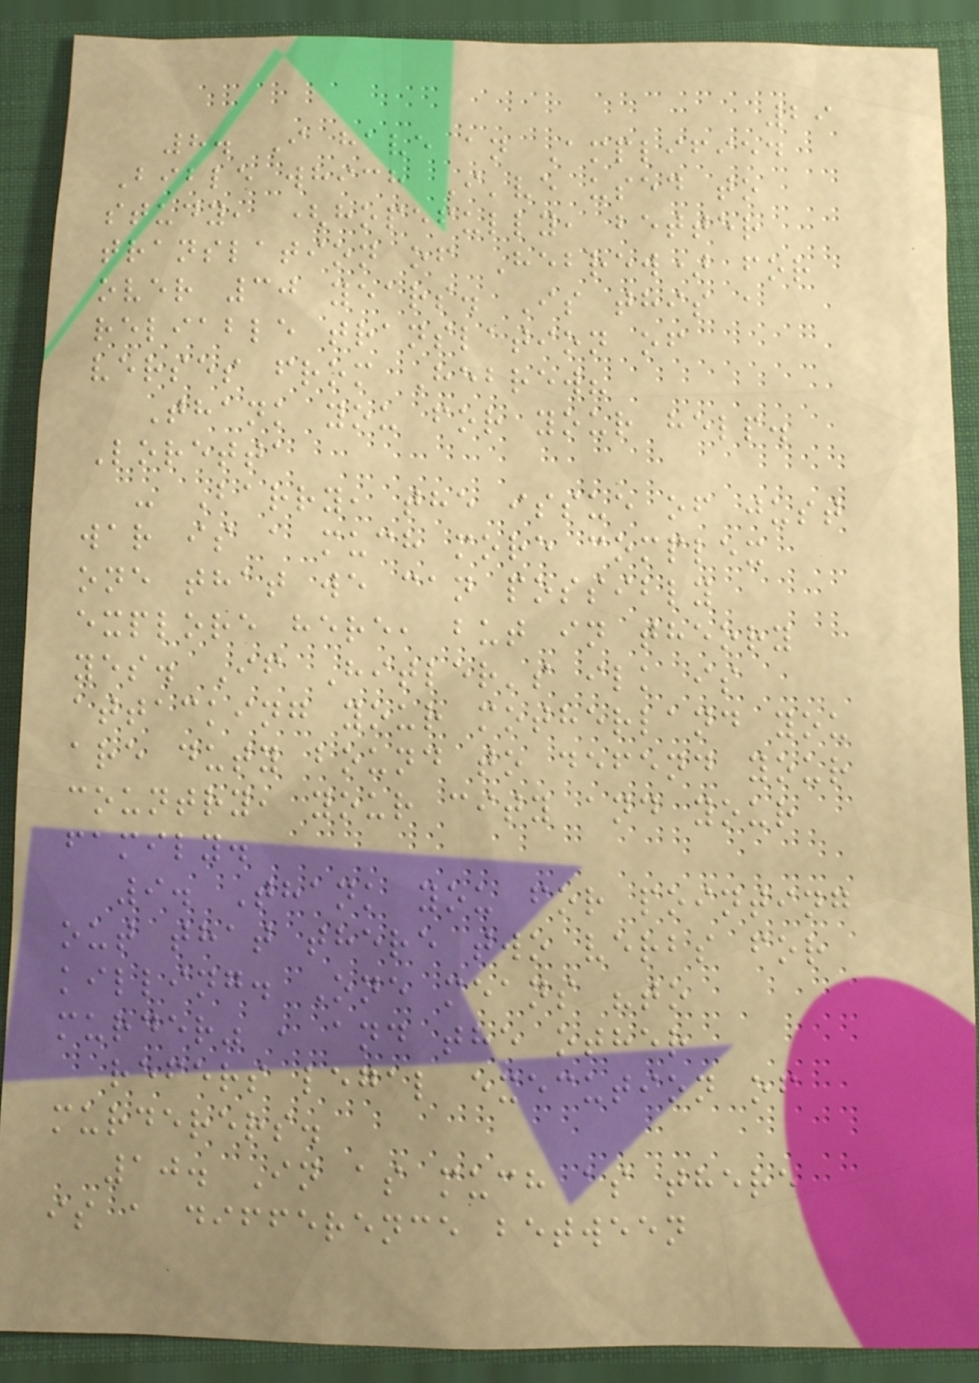29
8. I have an Amplified
Bible which I've used to
study, (hopefully, better
translation of Hebrew) for
over 30 years. Is this a
reliable translation of
verses from Hebrew?
Thank you for your help.
Loretta
- Barry, the issue of just
war is a much more complex
one that we can possibly
explore here, but in theory
yes. If Hitler's ilk is
attacking your motherland you
are duty bound to defend your
country, your city and your
family.
9. Thank you for pointing
out that there two verbs for
killing. One means "to
murder" , and the other
refers legal execution of
murderers.
10. In as much as there
is a difference between
